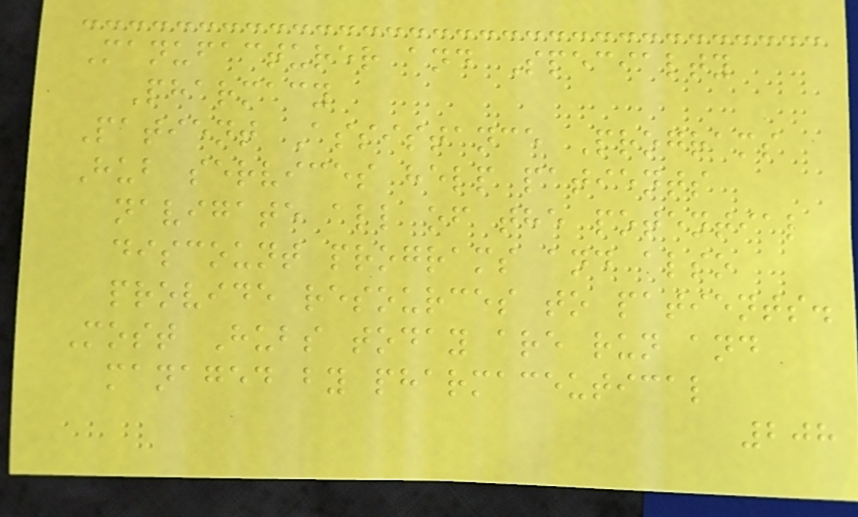Manufacturer and Specialty
Pharmacy
Patient Assistance Programs
Hub services help patients
navigate all of the potential
discount programs and also
provide resources to patients.
Most Hubs today are run and
managed by pharmaceutical
208
